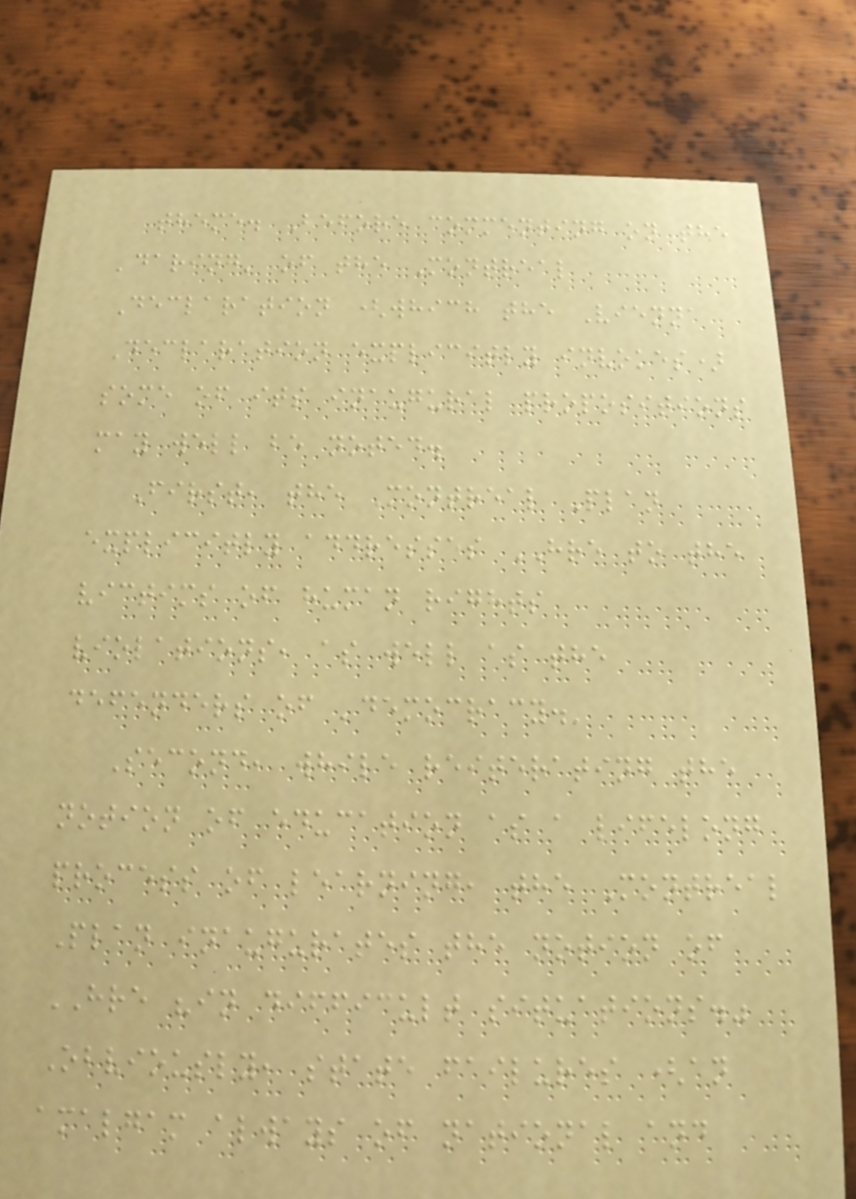theme. Before commenting on the
'daring' of the Montreal
Declaration (which the Vienna
Declaration explicitly invokes)
some of its inaugural propositions
may well be noted.
First, the Montreal Plan
explicitly addresses HRE to the
victims of human rights
violations, as well as the
defenders of 'democracy.'
Second, while reiterating the
notion of education as a lifelong
process of learning, the Montreal
Plan inaugurates the notion of
HRE "in difficult situations."
Obviously, state failures (an
amalgam always of national and
